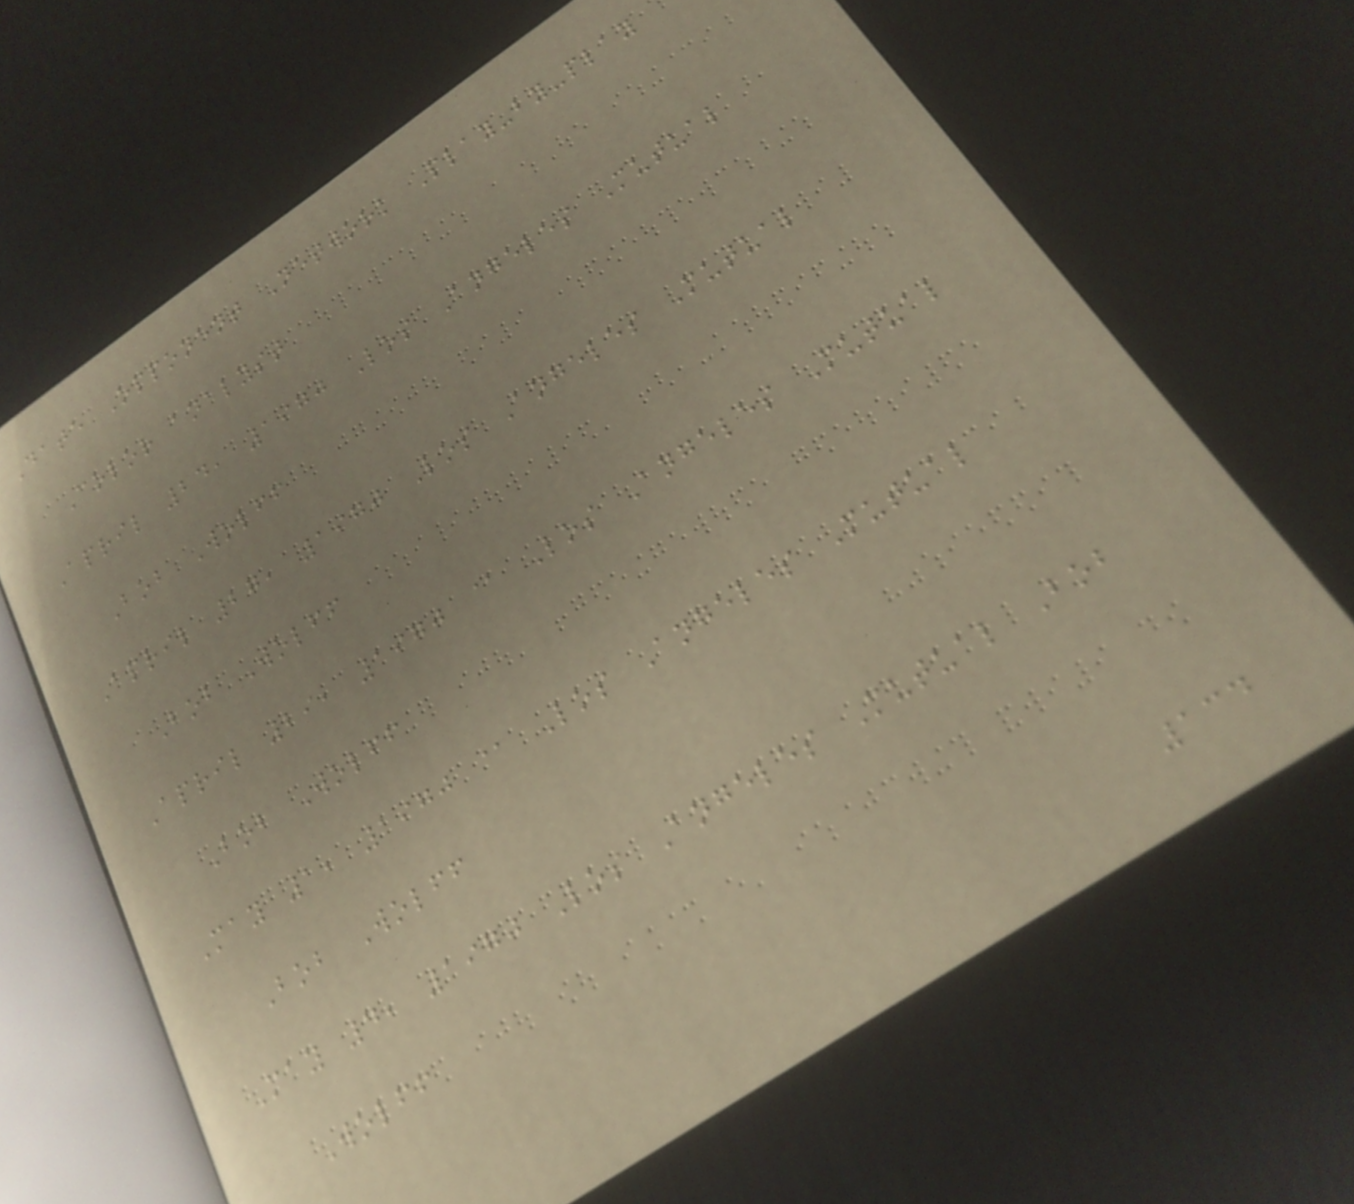Date Opponent Network Play-by-play
Color analyst
April 24, 1970 Los Angeles Mutual
Bob Wolff
April 27, 1970 Los Angeles Mutual
Bob Wolff
April 29, 1970 @ Los Angeles Mutual
Bob Wolff
May 1, 1970 @ Los Angeles Mutual
Bob Wolff
May 4, 1970 Los Angeles Mutual Bob
Wolff
134
